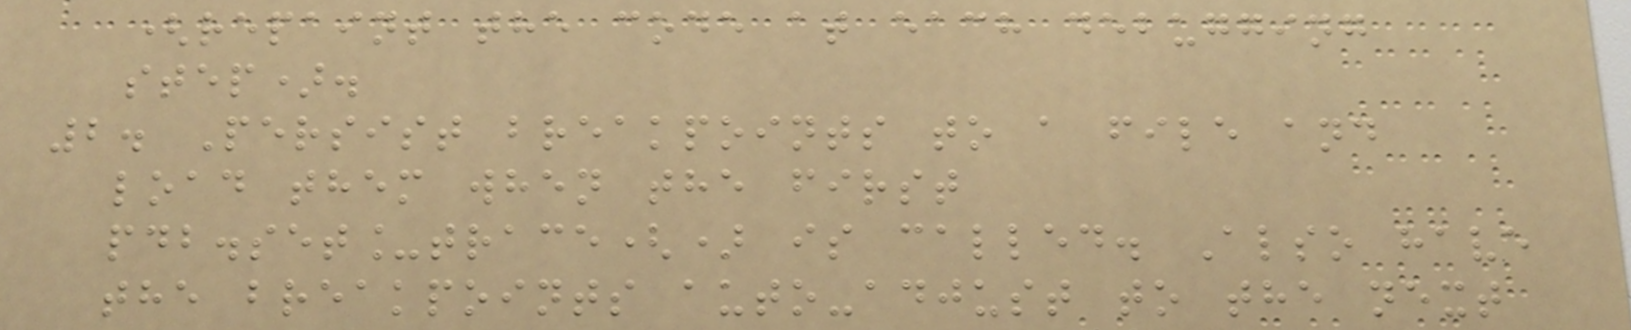(repaint the code at each debugging
step).
2. Persist breakpoints to a file and
load them when the first
pdb.set_trace() is called. Also have
the breakpoints auto-adjust to the next
